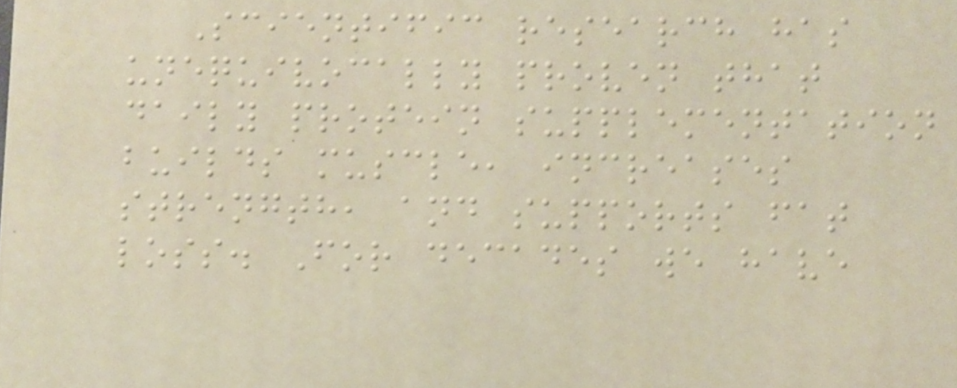Scientific research has
unequivocally proven that
daily protein supplementation
builds muscle, increases
strength, and supports fat
loss. For decades we have
